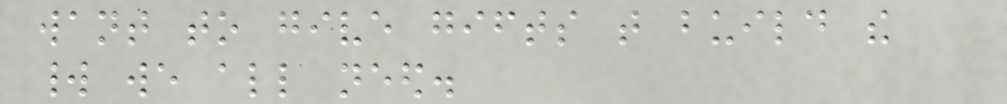want to give gifts that build the
world we all need.
